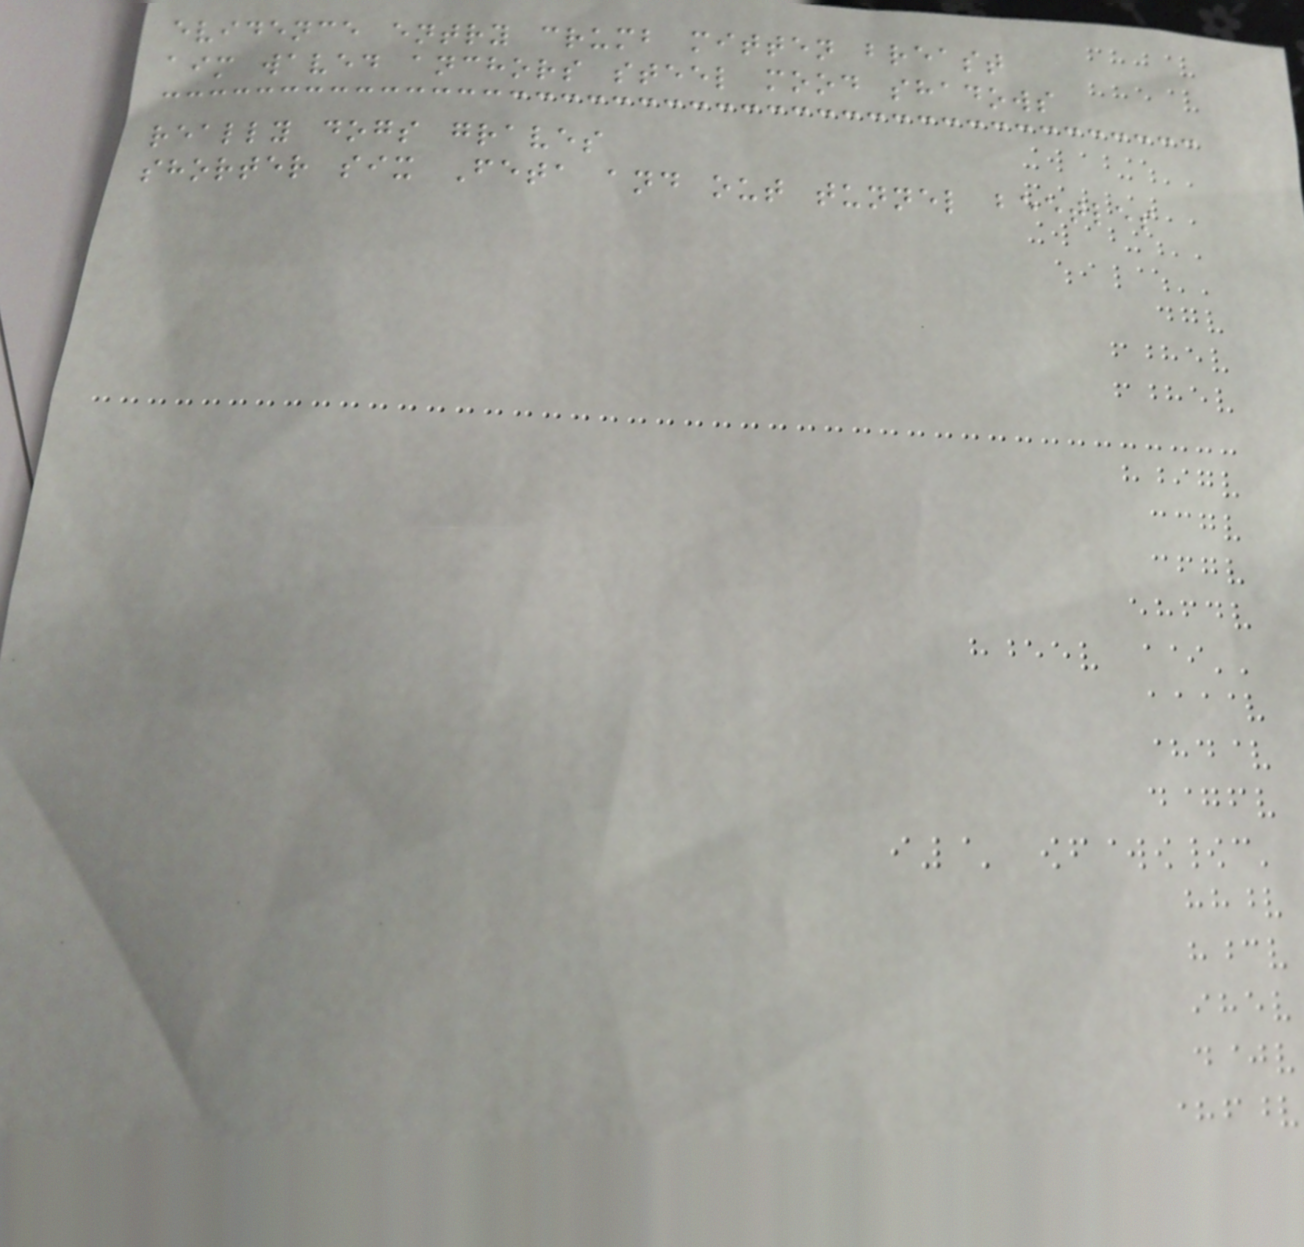evidence entry crumb mitten breast
aim waved anchors steel mood shadows
really dogs graves
shorter six Feta and out tunnel beetles
